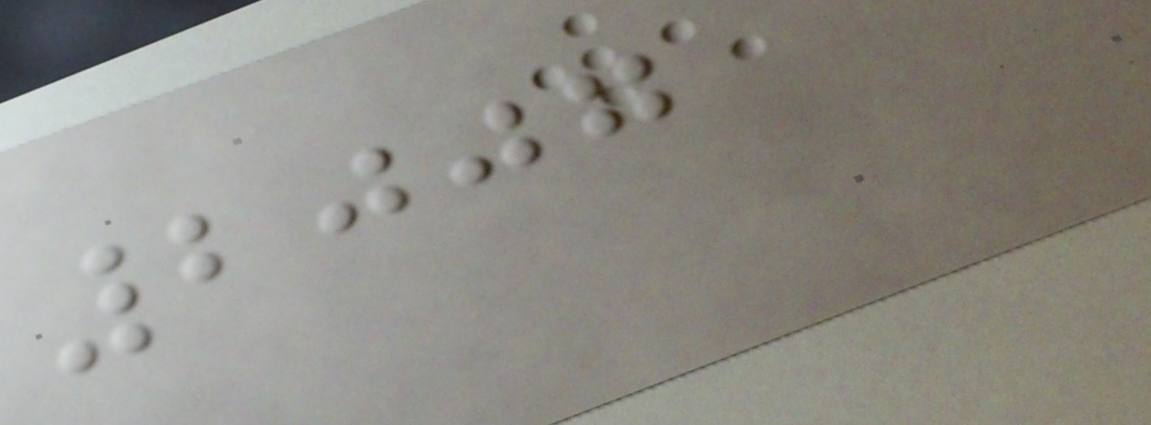2007
